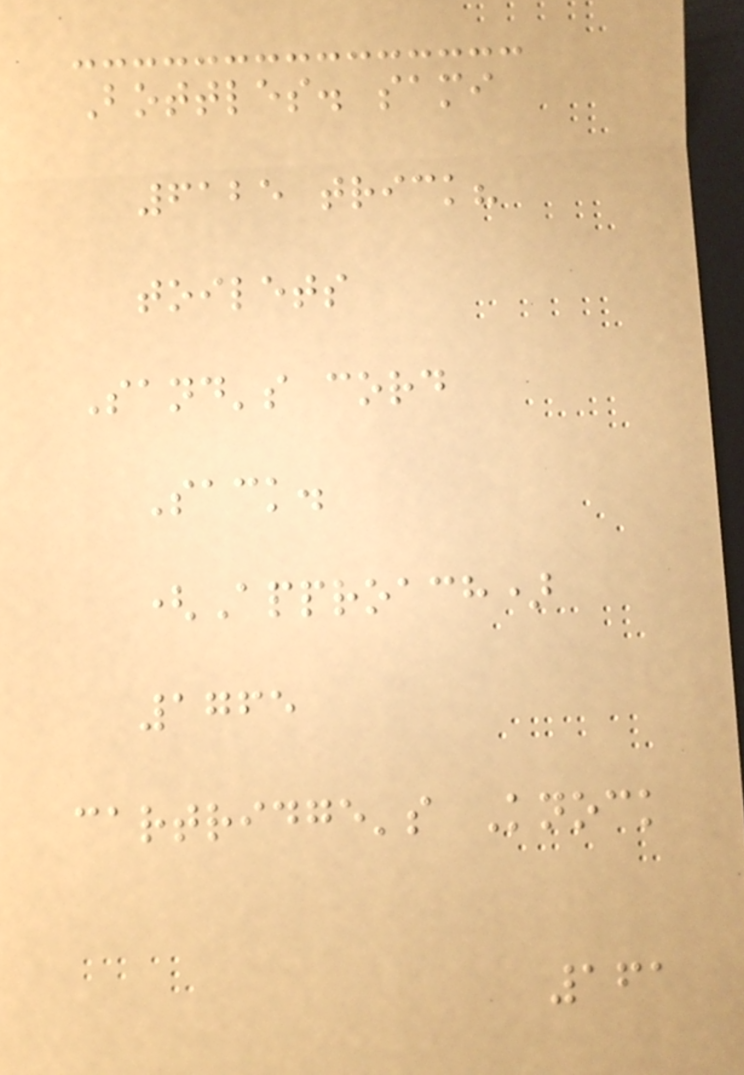Bottles. sami
6125 trick?
toilets
Sand's cord
Sack.
(Approach)
1765
cartridge's Knock
161
